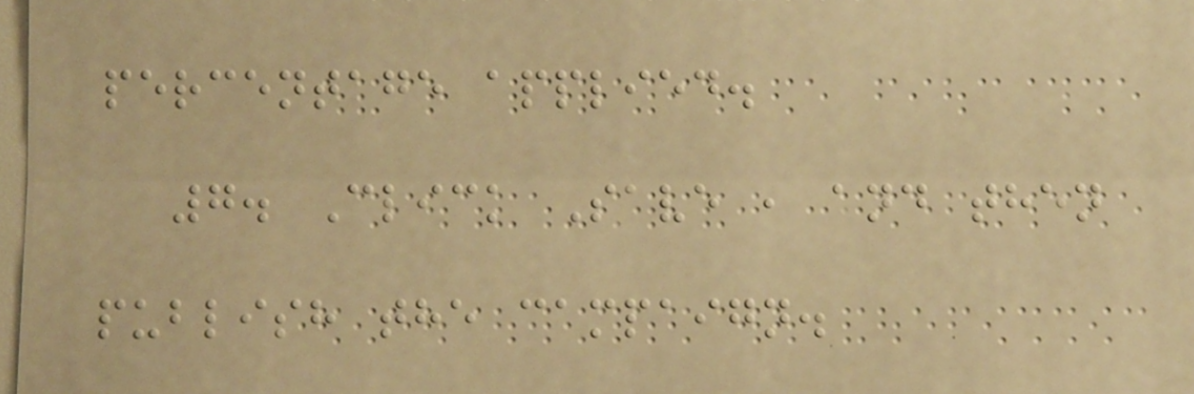percentage applied.
7. Click Save , and then
publish the campaign.
